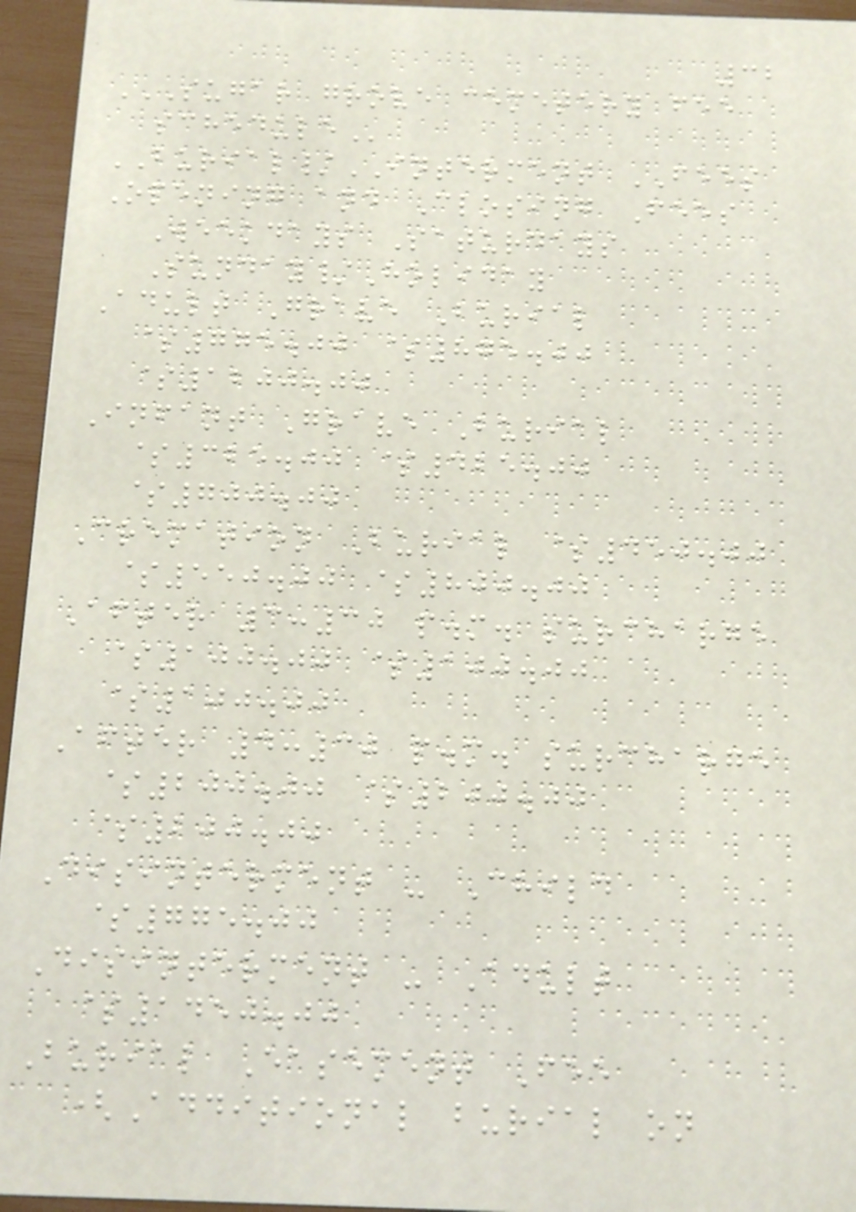32
SUGAR GROVE CEMETERY FEE
SCHEDULE
BURIAL/INTERMENT FEES
Opening and Closing Fees
Weekdays Saturdays
Sunday/Holiday
Adult Grave Burial
$775.00 $875.00
$1200.00
Infant Grave Burial
$325.00 $425.00
$700.00
Cremation Burial $450.00
$550.00 $800.00
After 3:30 p.m. surcharge
$100.00 $100.00
$100.00
After 4:30 p.m. surcharge
$200.00 $200.00
$200.00
Disinterment - Child
$775.00
Disinterment - Adult
$1450.00
Burial Easement Fee
(Additional burial on
